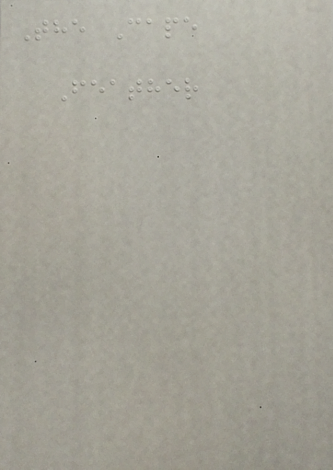The Cape
Feather
